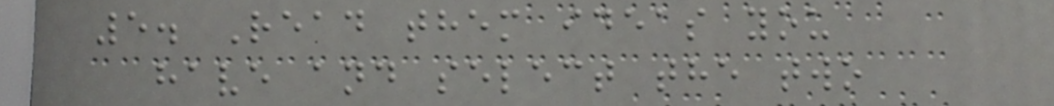5. Read them ideas you
have and select the two
